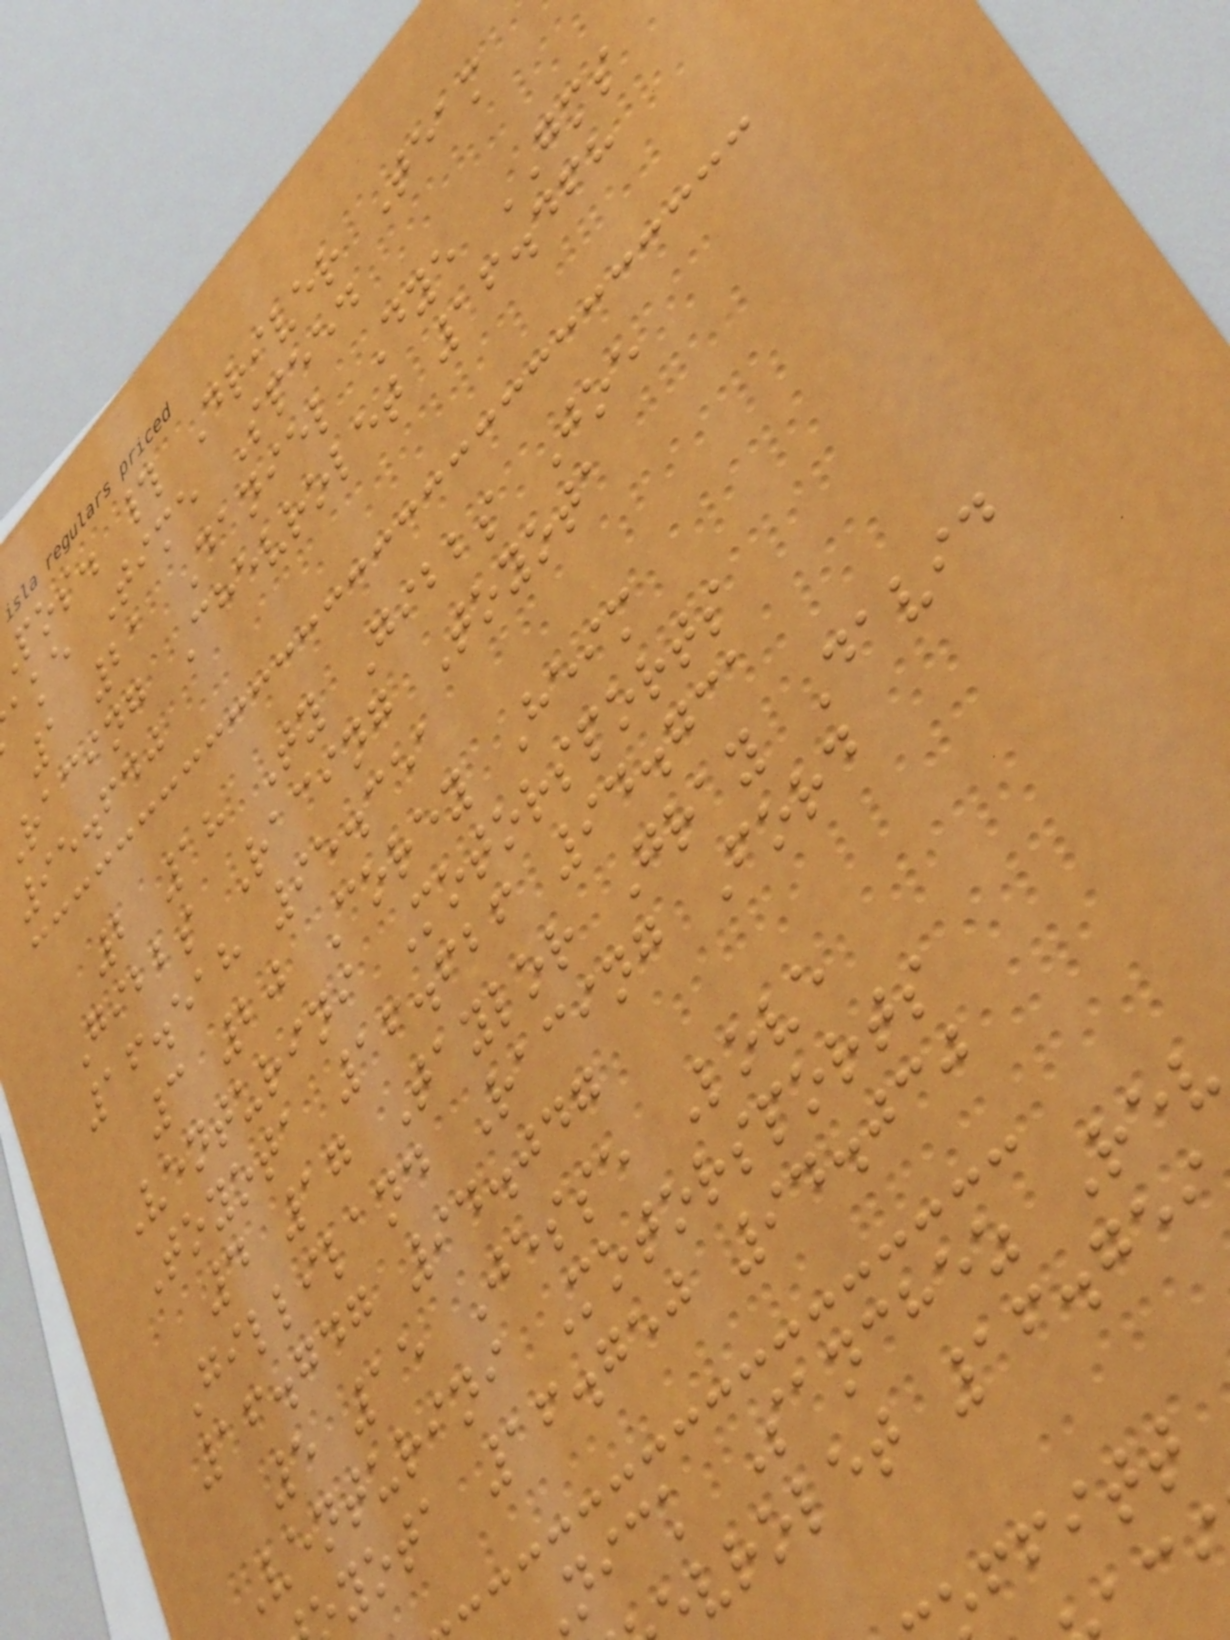pos. # Driver Team
ake Time Speed
1 21 Daniel Dye GMS
racing Chevrolet 16.468
95.640
2 18 Ty Gibbs Joe
Gibbs Racing Toyota
16.518 95.351
3 20 Corey Heim
Venturini Motorsports
Toyota 16.626 94.731
4 17 Taylor Gray David
Gilliland Racing Ford
16.747 94.047
5 15 Jesse Love
Venturini Motorsports
yota 16.750 94.030
nick Sanchez Rev
vrolet 16.759
